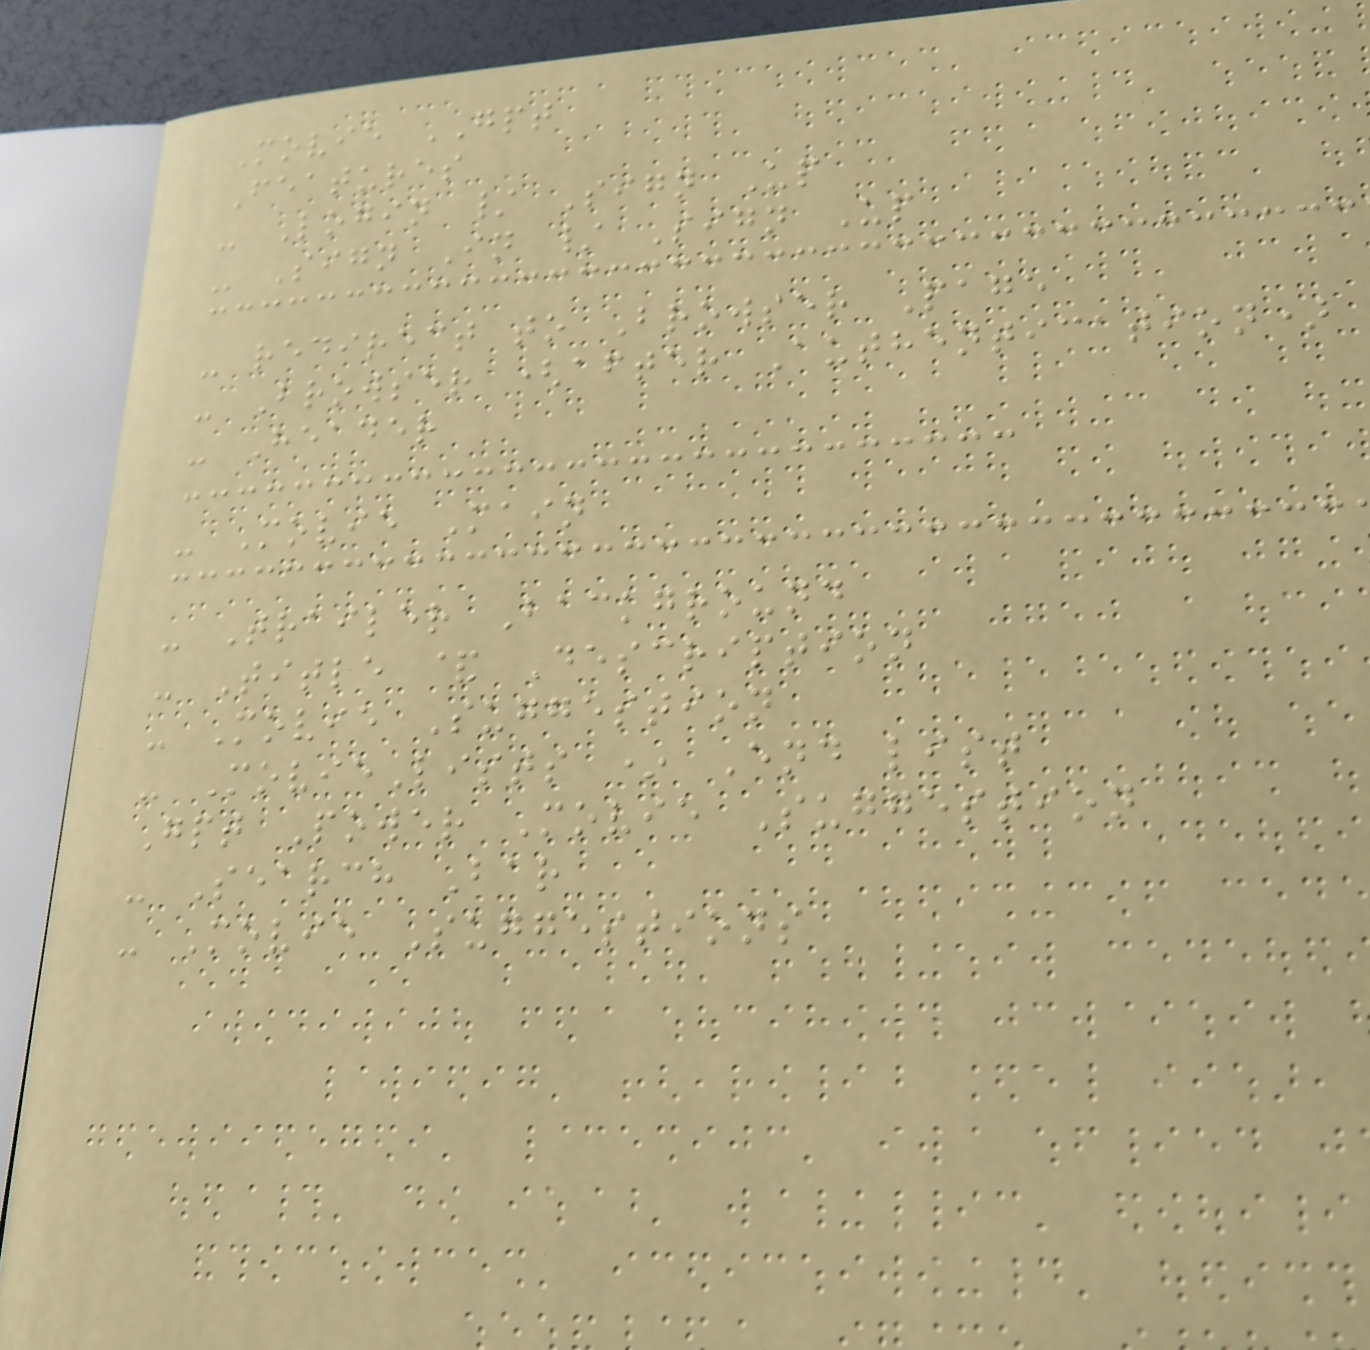Movie GPT
Features
- Login / Sign Up
- Sign In / Sign Up
- redirect to Browser Page
- Browser (after Authentication)
- Header
- Movie Main
- Trailer Background
- Title & Description
- Movie Suggestion
- MovieLists * End list
Gpt Power Movie Suggestion
- Search Bar
- Movie Suggestions
